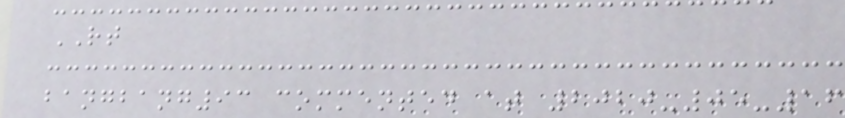RT
bangbang93 commented at 2020-05-16
